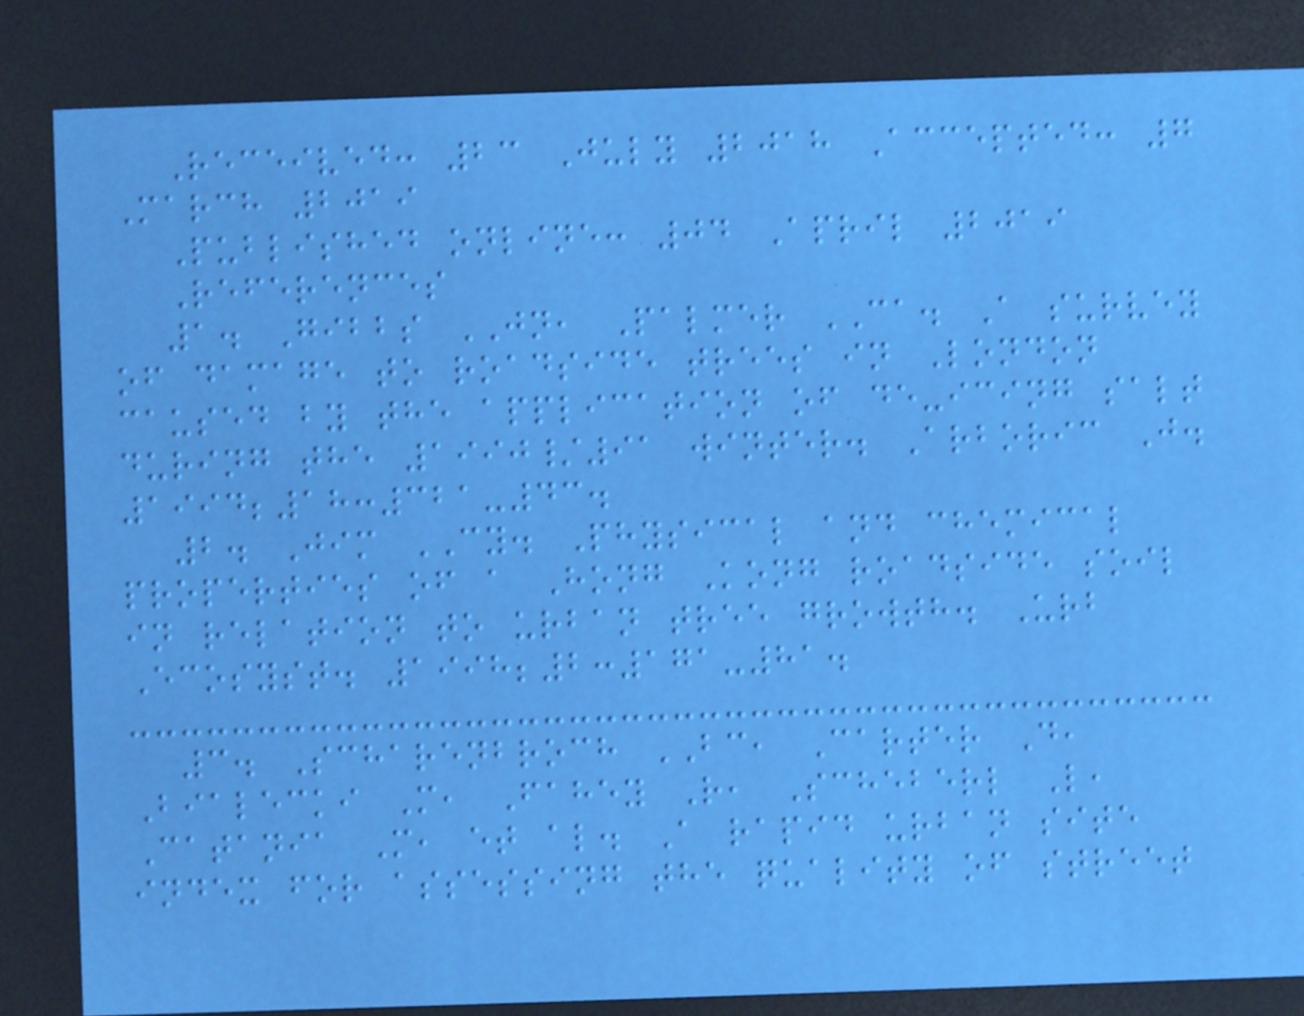Received: 23 July 2018 Accepted: 7
March 2019
Published online: 04 April 2019
References
1. Gibbs JN, Palmer CA. A survey
of damage to roadside trees in London
caused by the application of de-icing salt
during the 1990/91 winter. Arboric J.
1994;18:321-43.
2. Jim CY. Physical and chemical
properties of a Hong Kong roadside soil
in relation to urban tree growth. Urb
Ecosyst. 1998;2:171-81.
3. Scharenbroch BC, Carter D,
Bialecki M, Fahey R, Scheberl L,
Catania M, et al. A rapid urban site
index for assessing the quality of street
